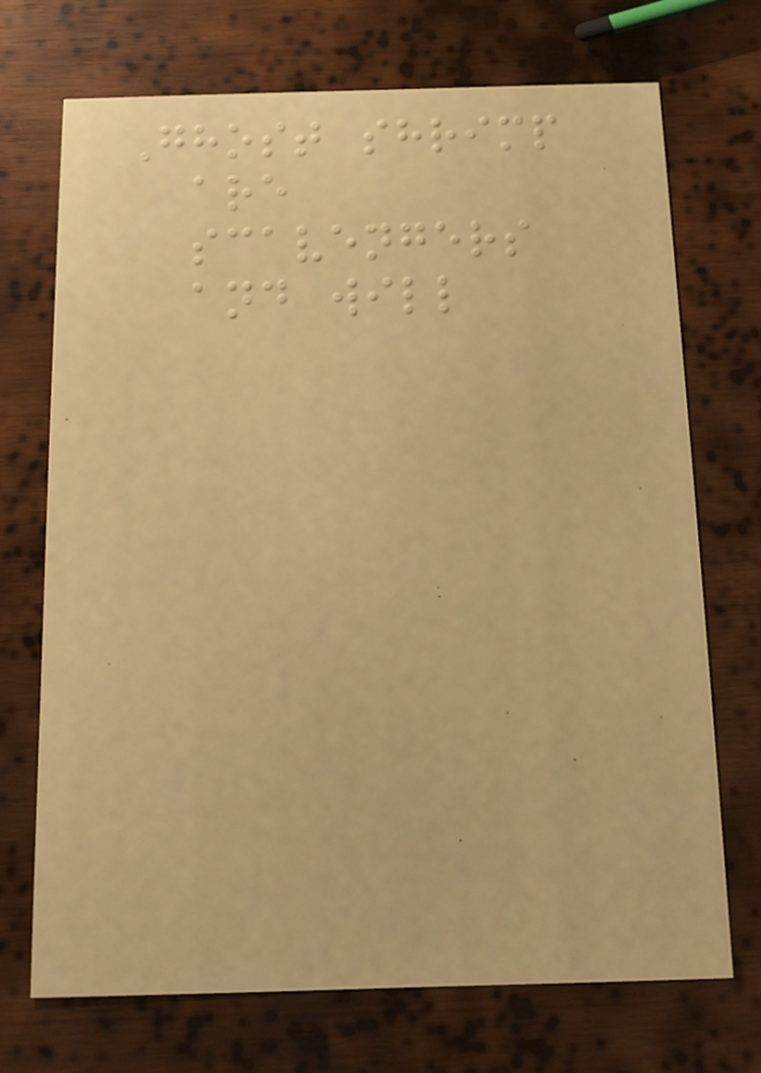Ghost shrimp
are
scavengers
and will
